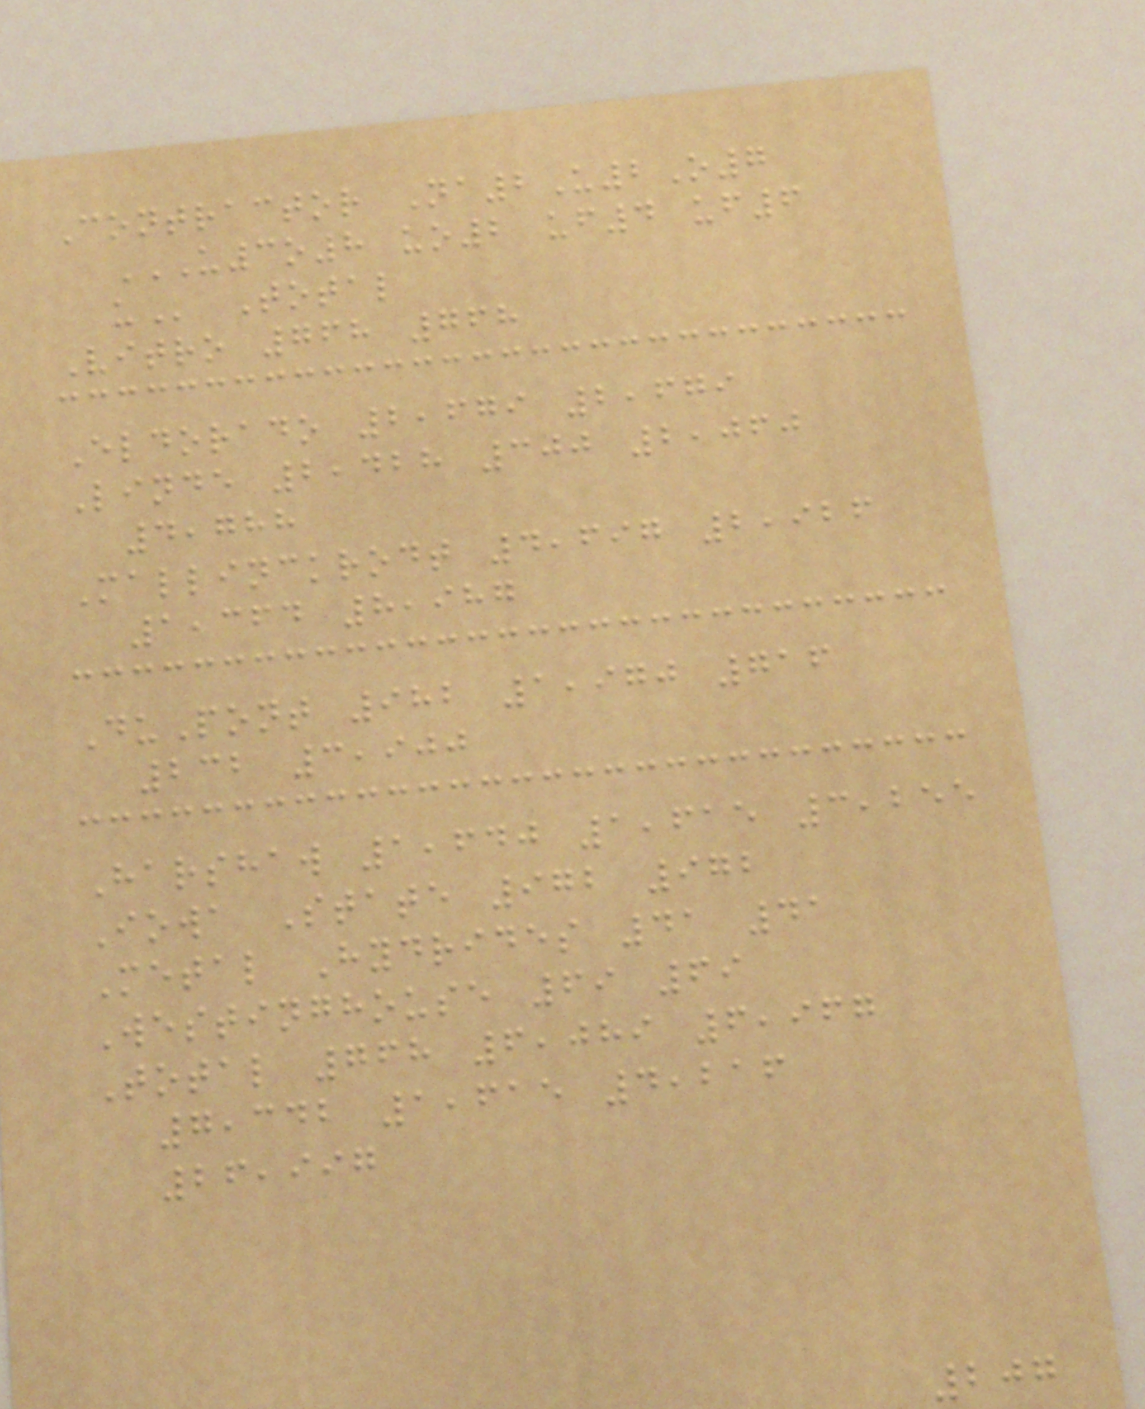Contractor Na2U2O7
U3O8 UO2 UF4 UF6
U Total
Vitro 768 768
Eldorado 2,679 2,679
Linde 2,428 300 2,060
4,788
Mallinckrodt 4,697 2,926
1,364 8,987
DuPont 982 1,970 716
232 3,900
Harshaw 1,640 1,615 3,255
Iowa State 972 972
Metal Hydrides 41 41
Westinghouse 69 69
Total 768 6,089 6,967
7,342 1,615 4,216
26,997
207
